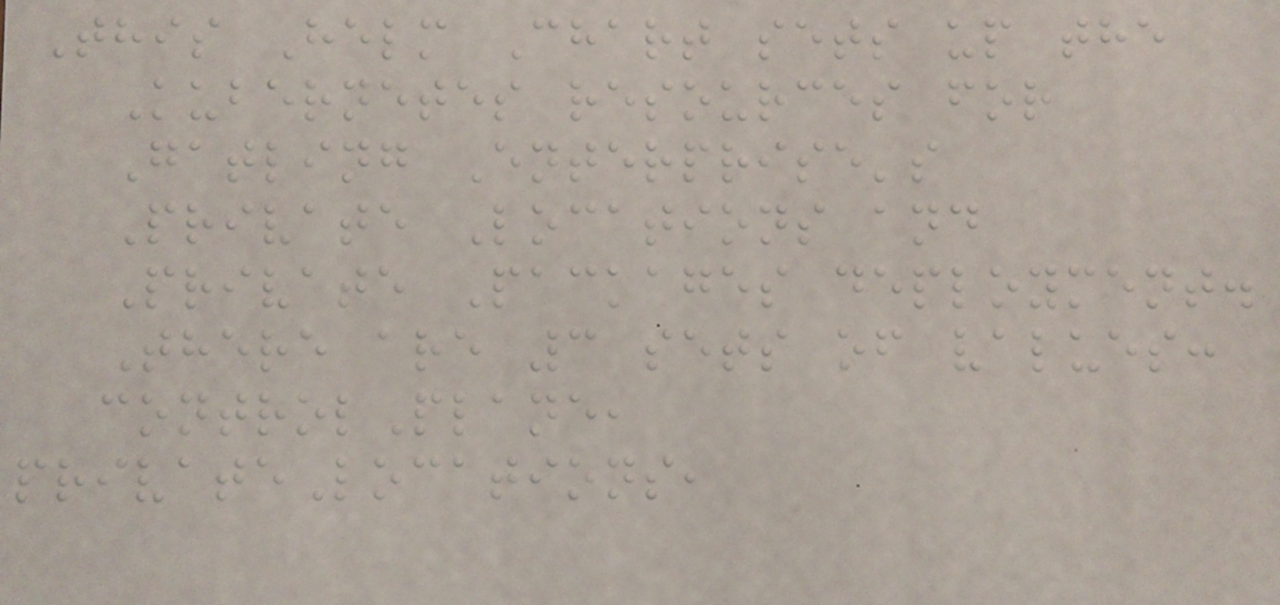This Helm Chart sets up the
Kubernetes resources for
Gatling Enterprise's
Private Locations and
Private Packages deployment.
There are 3 sets of values:
controlPlane,
privateLocations,
